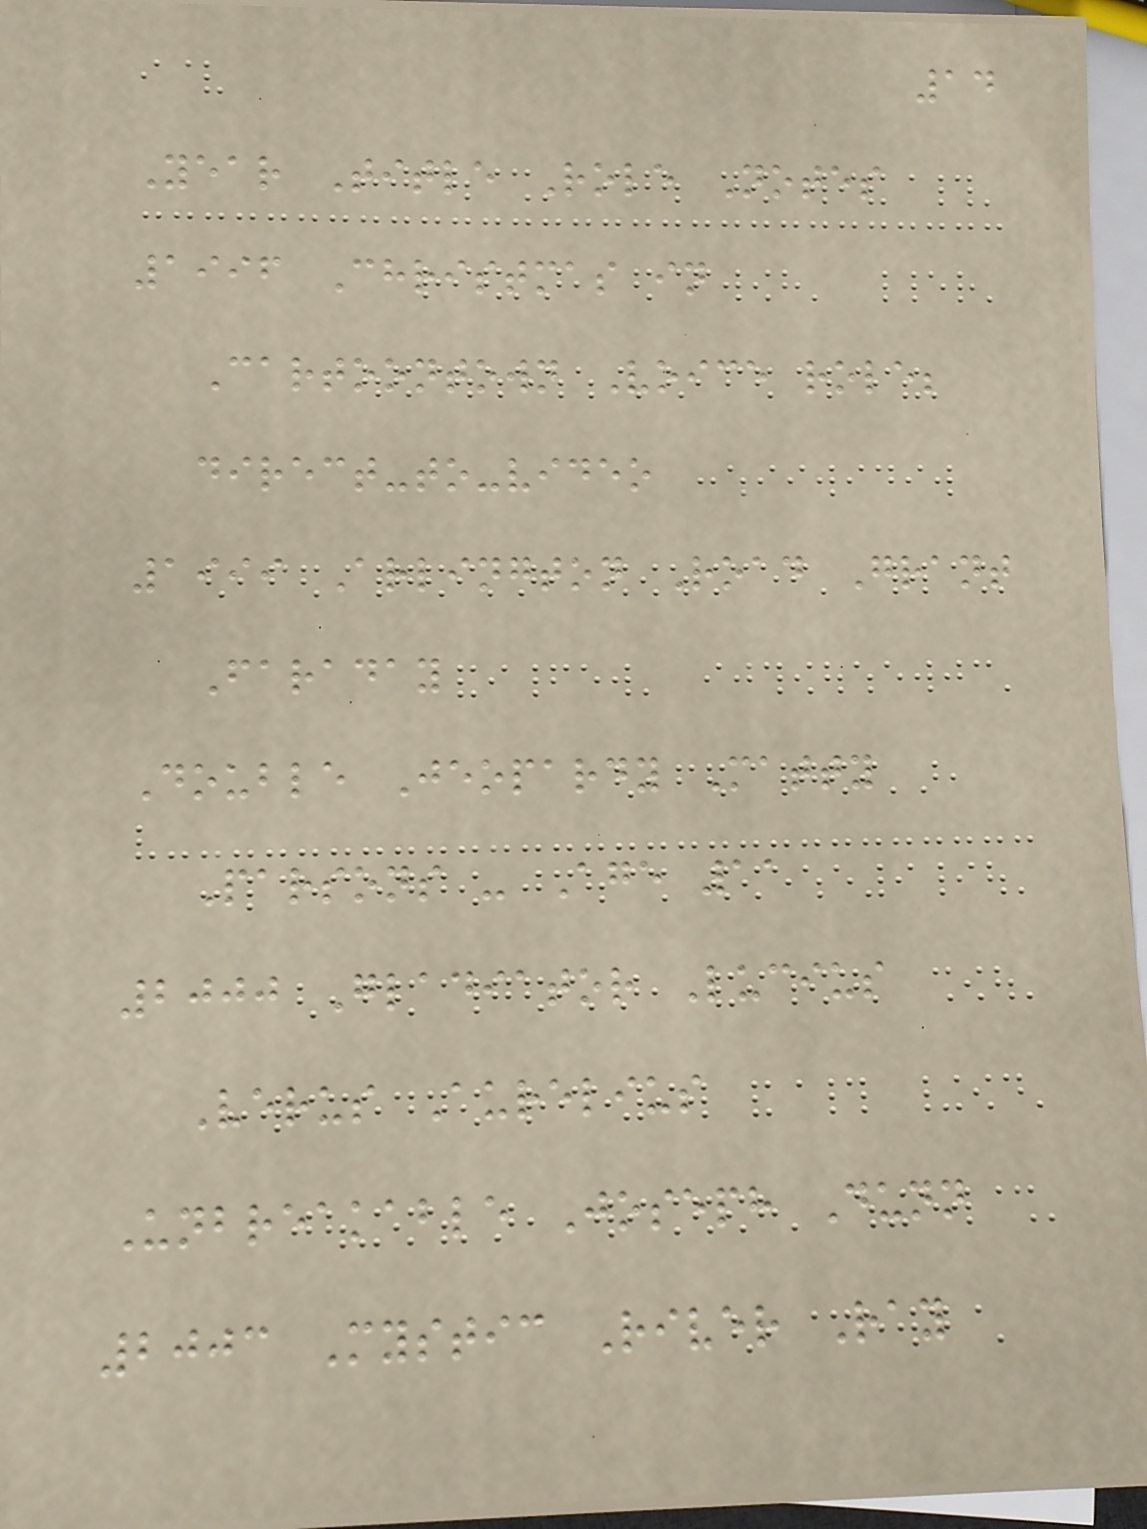14
Year Title Role Notes
1996 Christmas in
Cartoontown Voice role;
direct-to-video
1999 Arlington Road Grant
Faraday
Double Jeopardy Matty
Parsons - Age 11
2000 Gladiator Lucius
Verus Aurelius
Unbreakable Joseph Dunn
2003 Mystic River Ray
